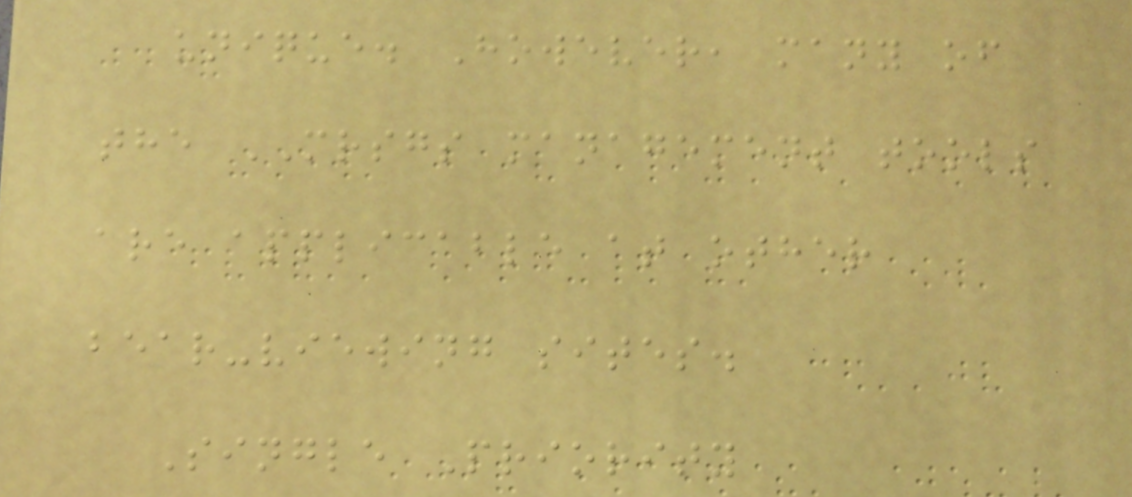unique. However, many of
the MRSGS management tools
are applicable at other
bear-viewing sites.
Single Priority
